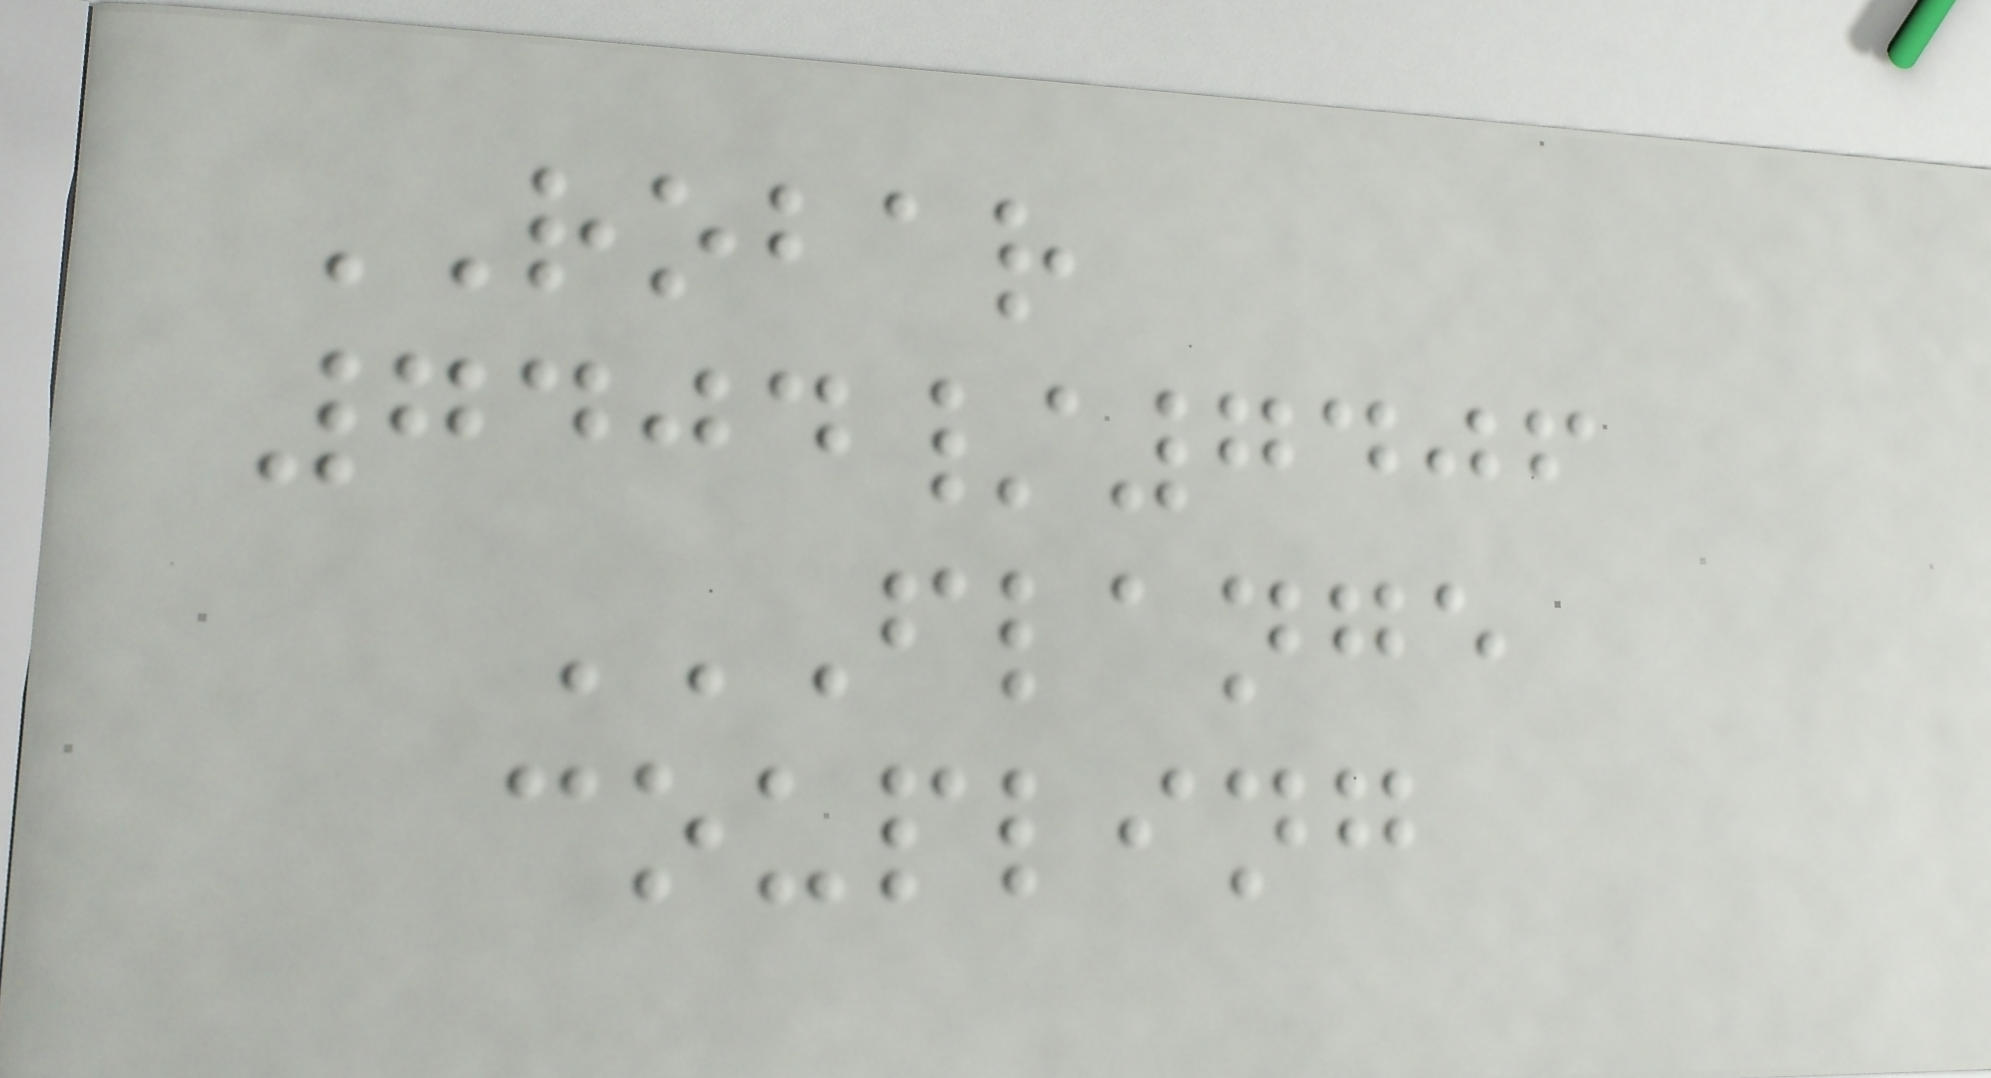ROBAR
7404/7406
FLANGE
COUPLING
